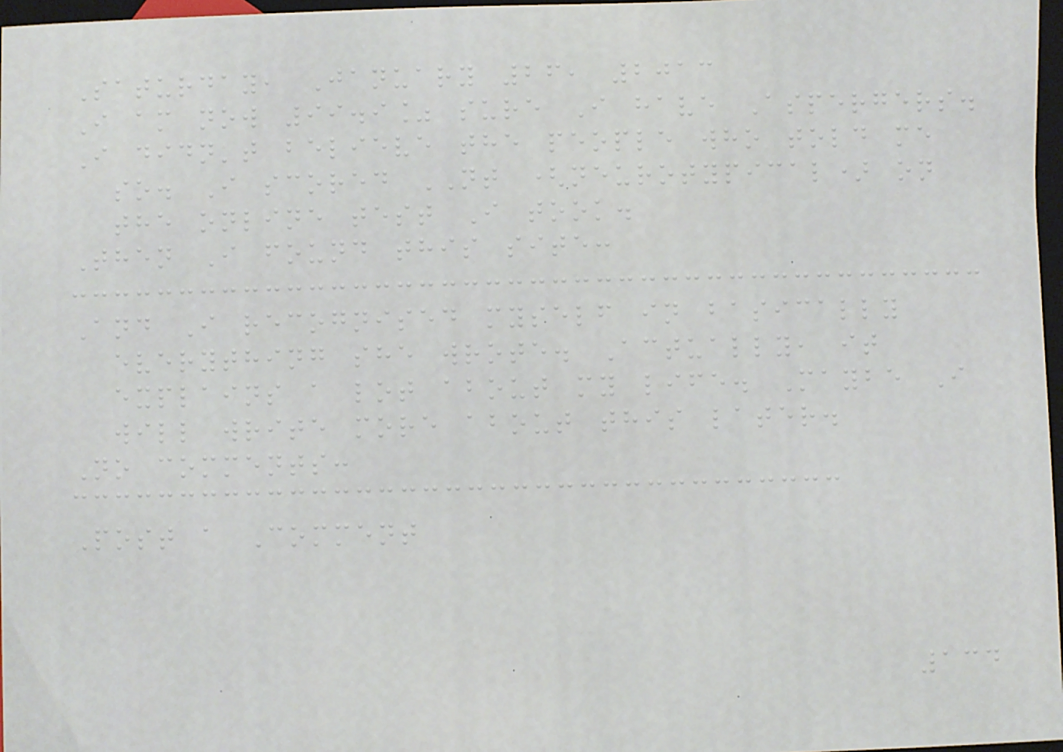Saturday, January 26, 2013
I am now 99.9% sure I have Aspergers.
I didn't believe the people who told me
so. I scored NT (neurotypical) on
the online test I took.
Then I found this site:
And I recognised myself in basically
everything she wrote. Actually, it
explains a lot about my life. Maybe I
will write more about this later.
No comments:
Post a Comment
134
